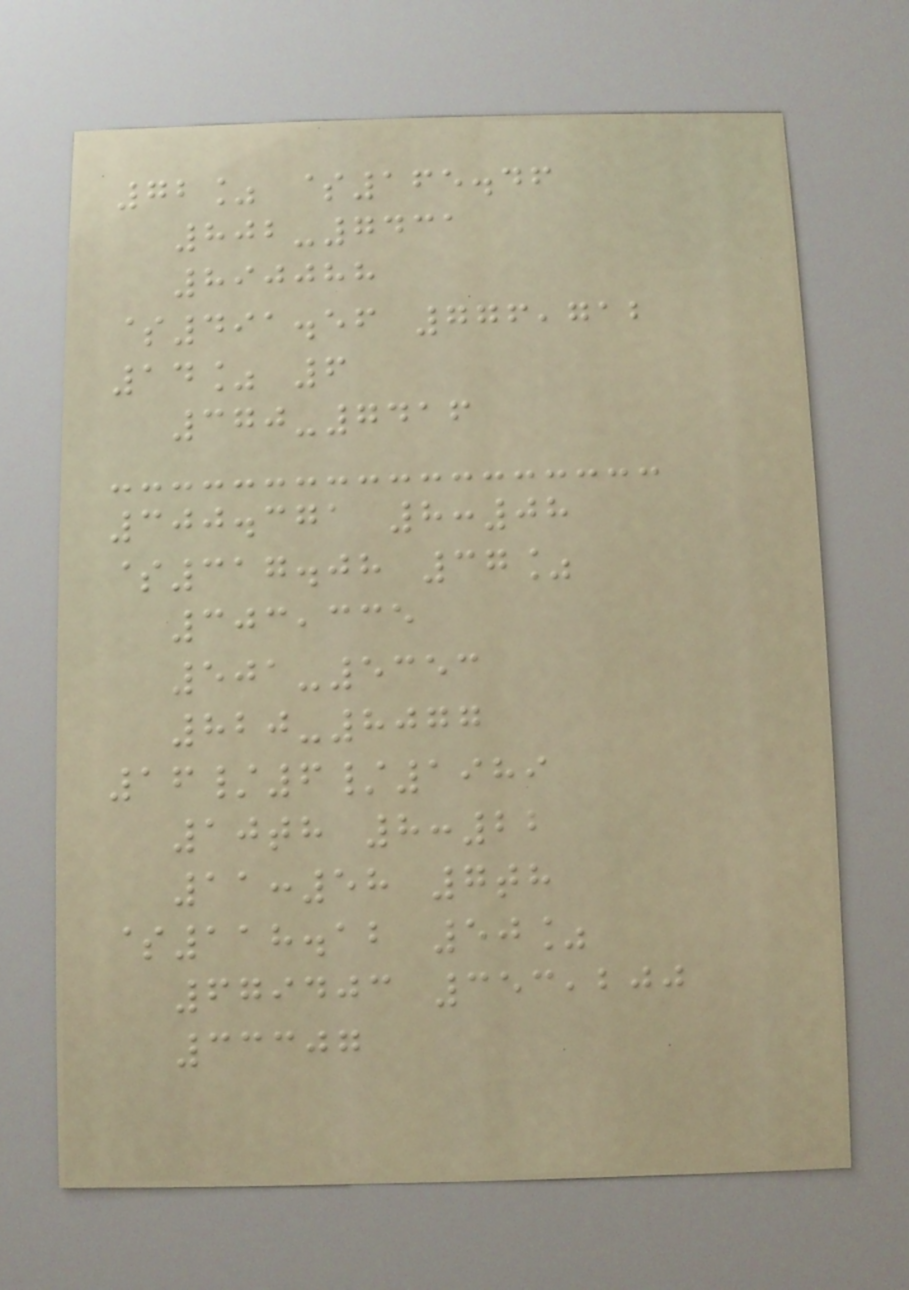72% $165.46
802-7431
890088
$491.56 776,712
14% 6
370-7416
300.371 8:08
$317.08 37%
303,335
501-5353
820-8077
16/6/1989
10th 8:22
11:58 7th
$118.12 50%
679403 353,200
33307
